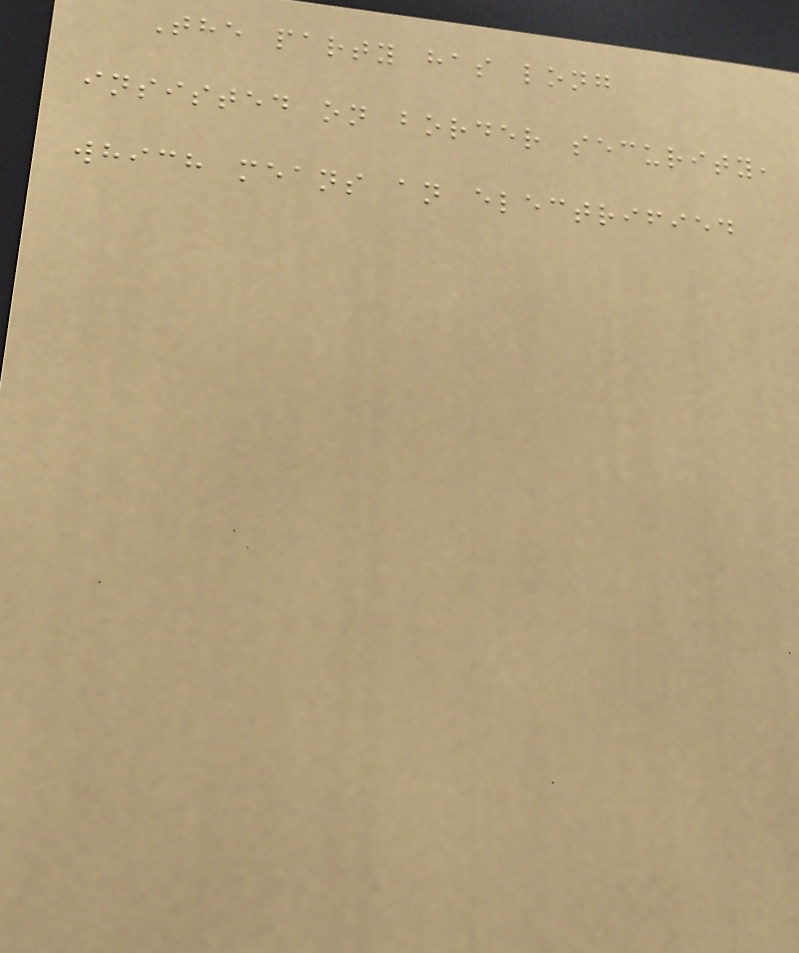The party has long
insisted on border security,
which means an electrified
